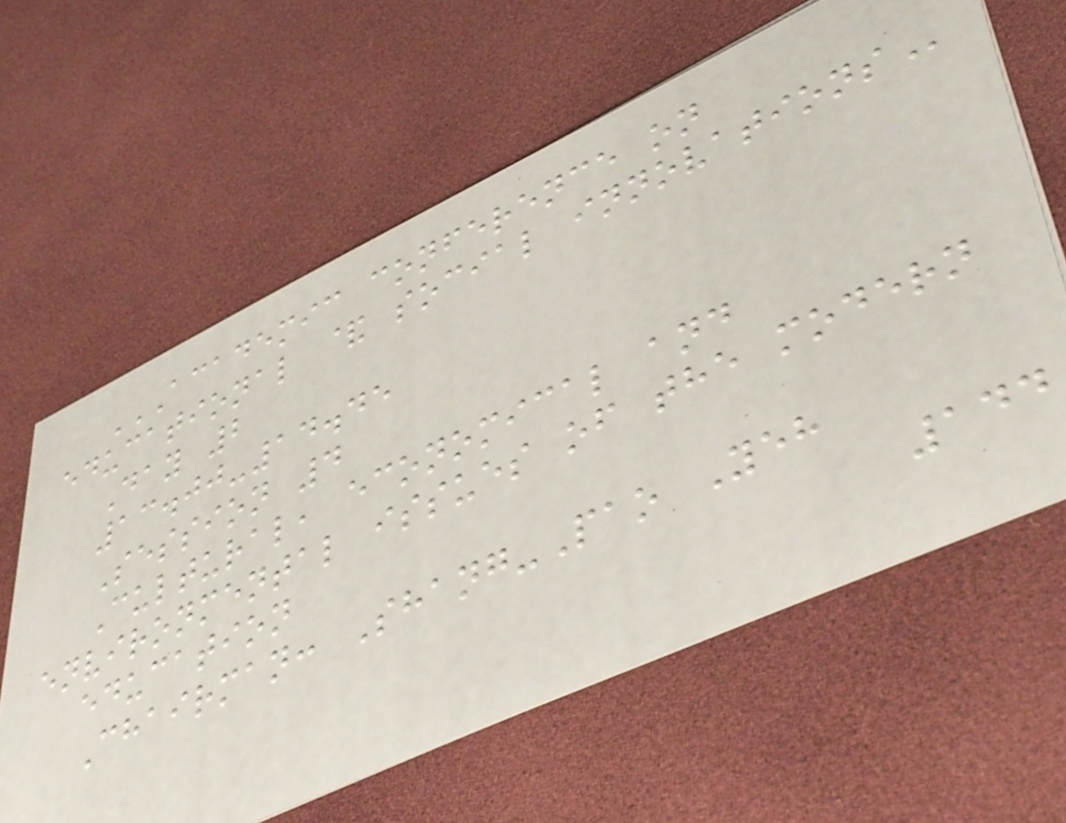ACADEMIC CONFERENCE ON
EDUCATIONAL & SOCIAL INNOVATIONS
Day 2
13.00-14.45
Session 4
Cultural, economical and
environmental issues of the modern
education
Chairman: Shang-Pao Yeh
144
